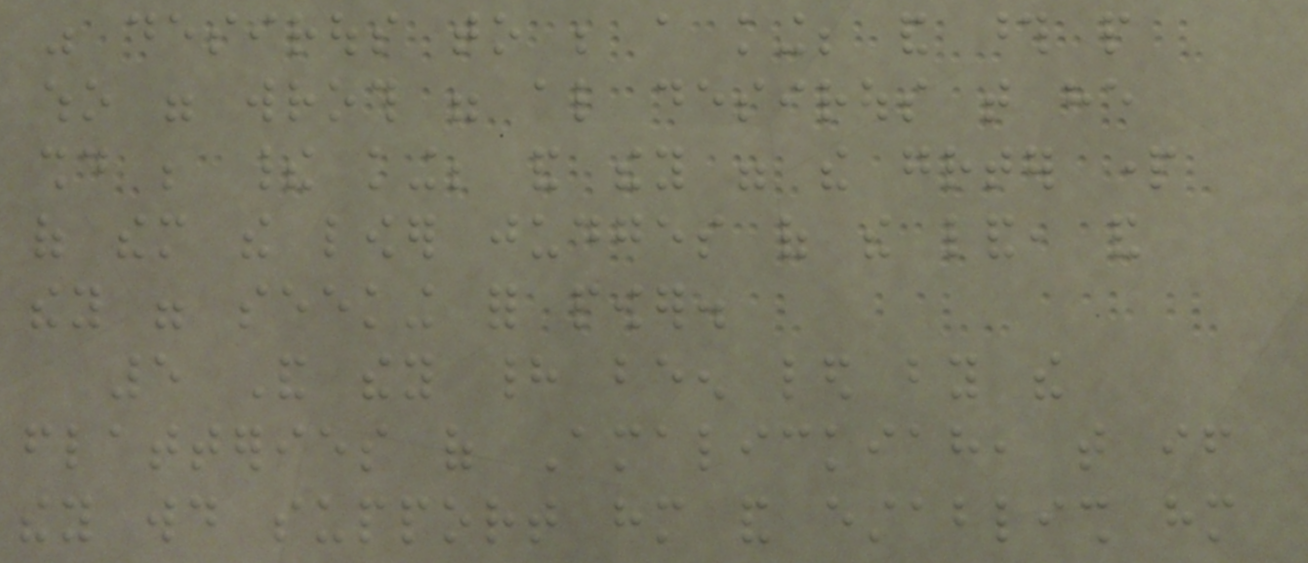was desirous to be a king; and those people
who were wroth were also desirous that he
should be their king; and they were the greater part
of them the lower judges of the land, and
they were seeking for power.
5 And they had been led by the
flatteries of Amalickiah, that if
they would support him and establish him
